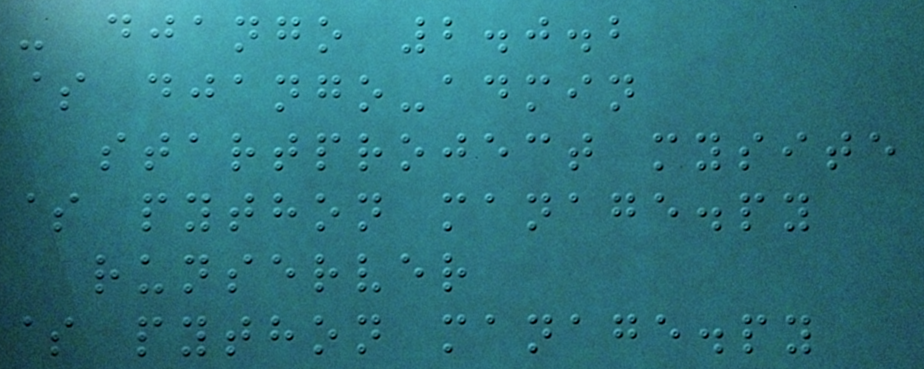- django 2.0.2
$ django-admin
startproject mysite
$ python manage.py
runserver
$ python manage.py
